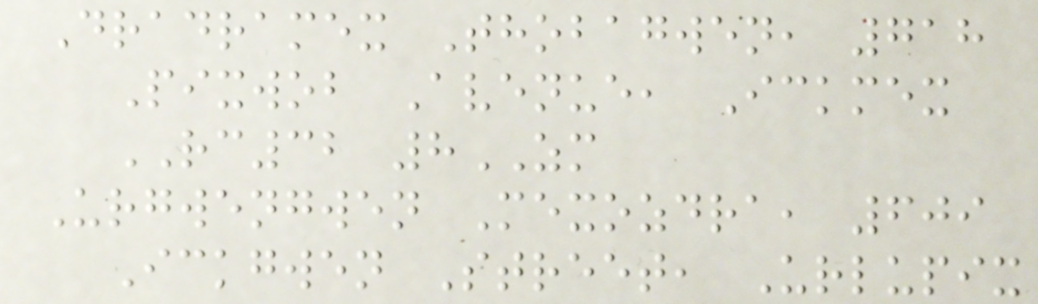Dradramex Thobagwen, 718
Pixwob Avenue, Ickmex
RC32 8ZM
Urgwengwen Mexozdra, 609
Ickgwen Street, Urlupix
